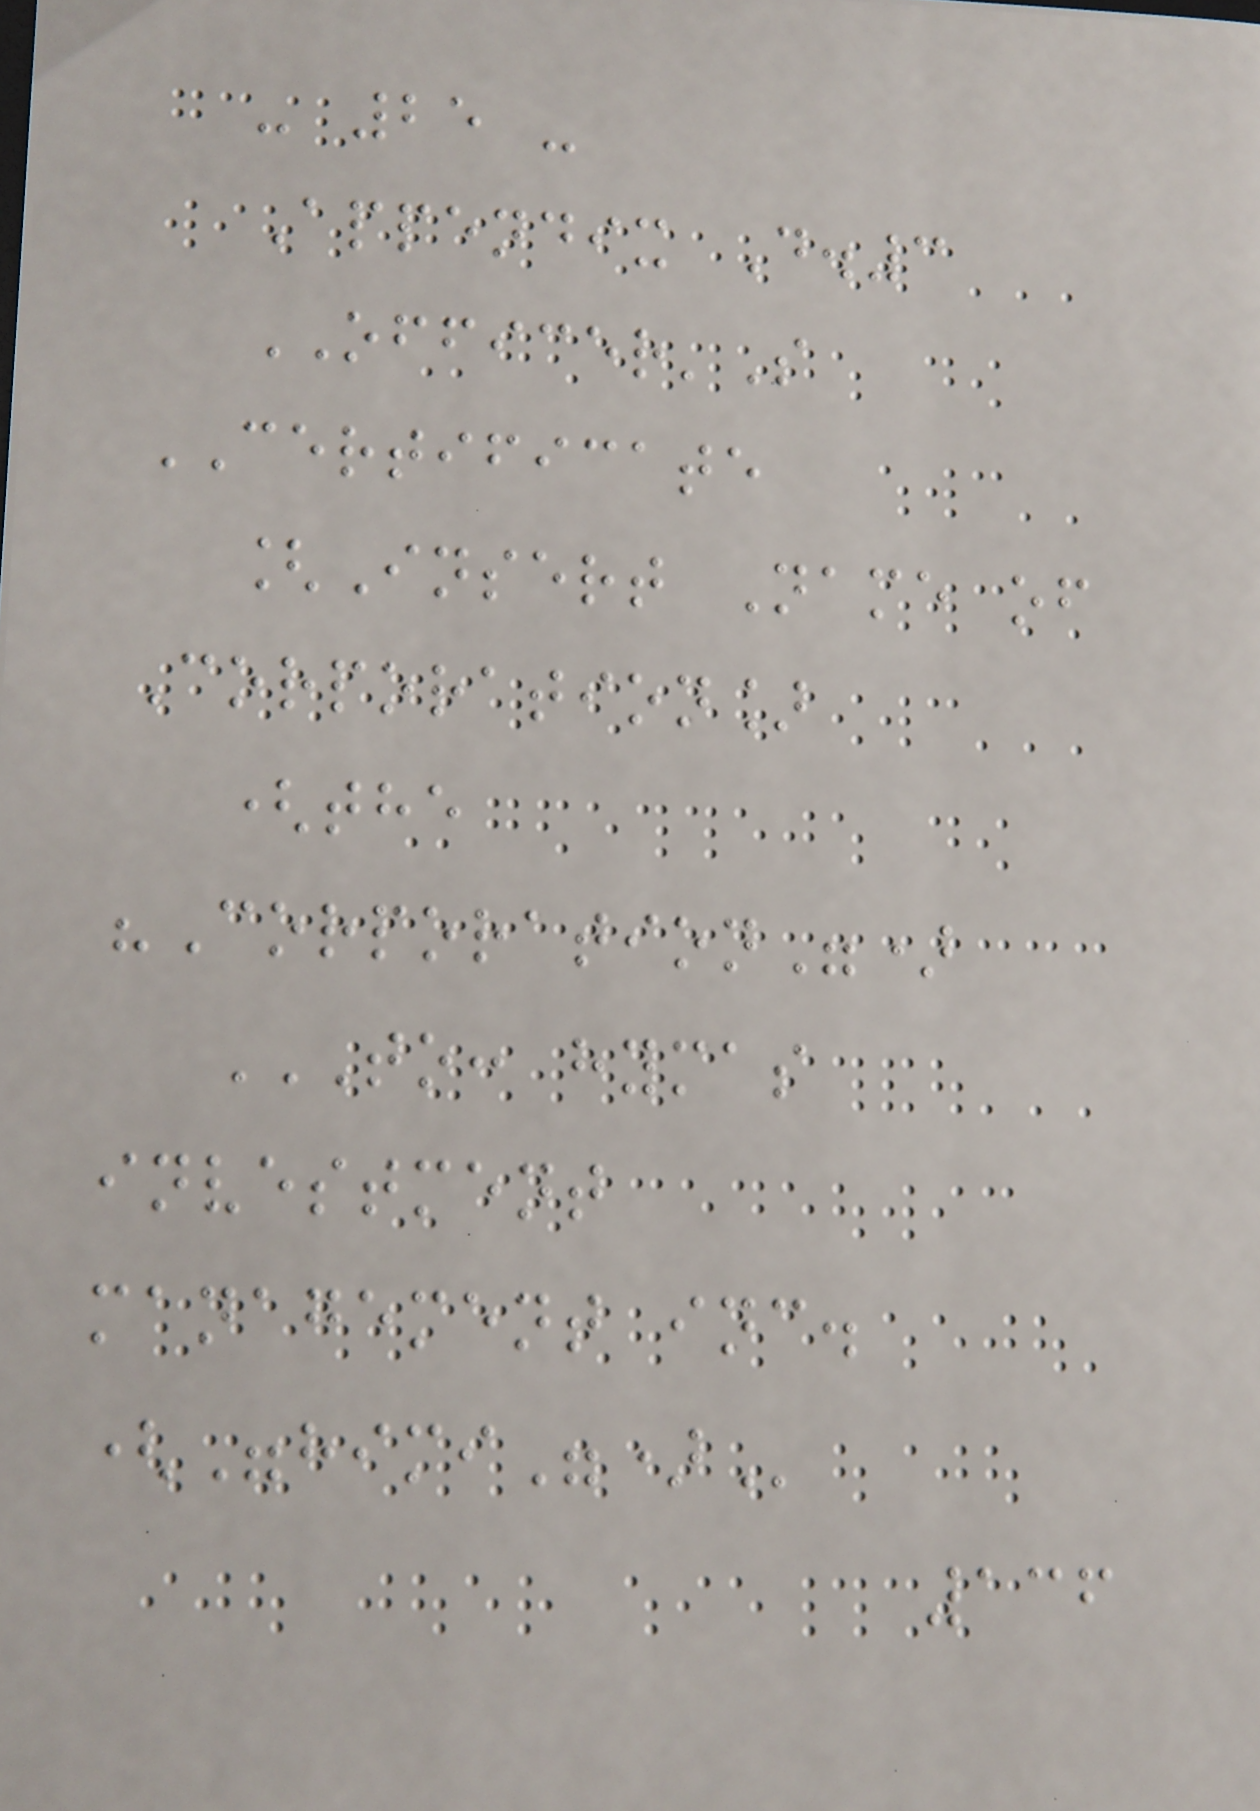- 25 -
Appendix D.3
OFFICER'S
CERTIFICATE
[Insert Name of
Corporation]
(the
"Corporation")
TO: HYMAS
INVESTMENT
MANAGEMENT INC.
("HIMI")
136
